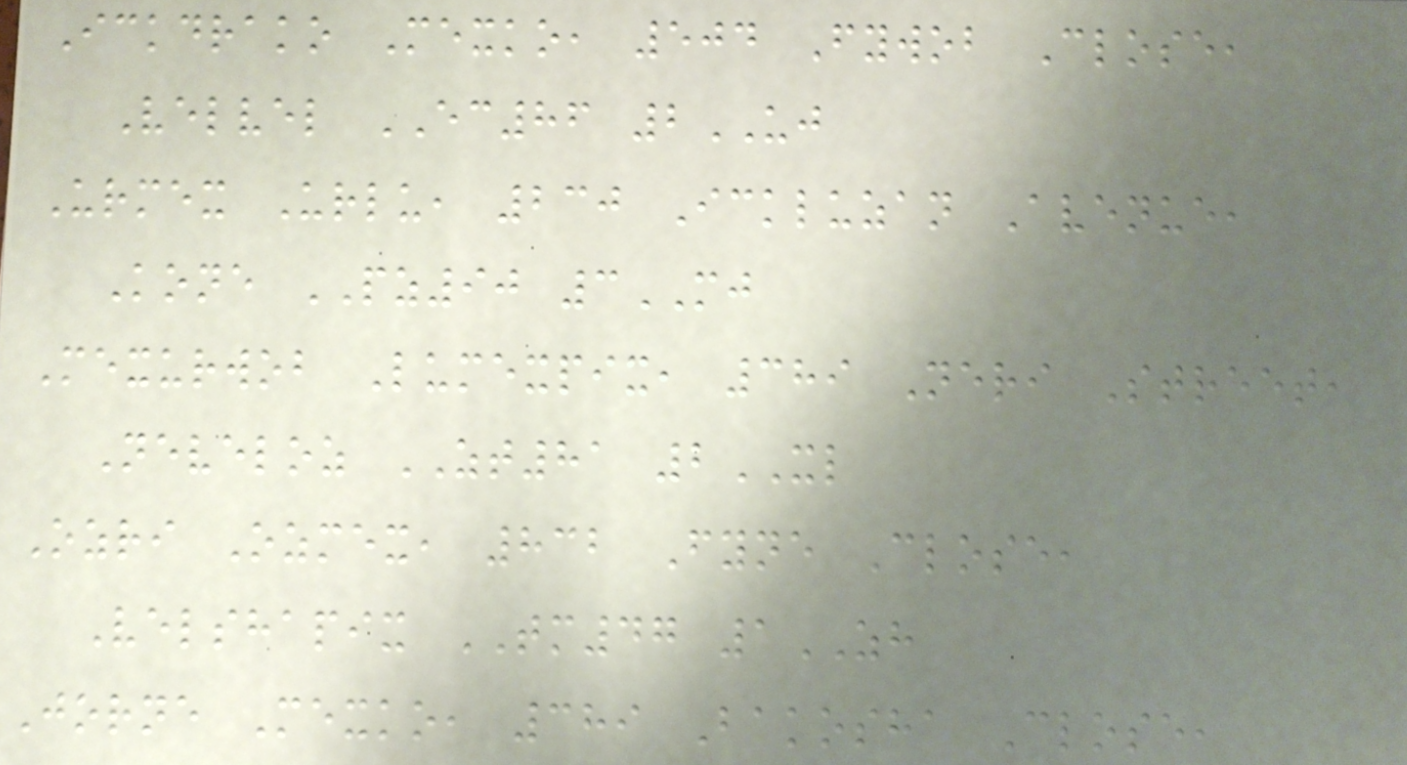Ickdrako Mexko, 504 Fywob Close,
Velvel EC86 2UJ
Urmex Urlu, 230 Ickluzan Avenue,
Kone PZ90 3MJ
Mexurwob Lumexpix, 389 Neri Street,
Neveloz ZT81 2XL
Ozri Ozmex, 832 Fyne Close,
Velshapix TM47 1ZH
Jorne Mexko, 389 Bakosha Close,
